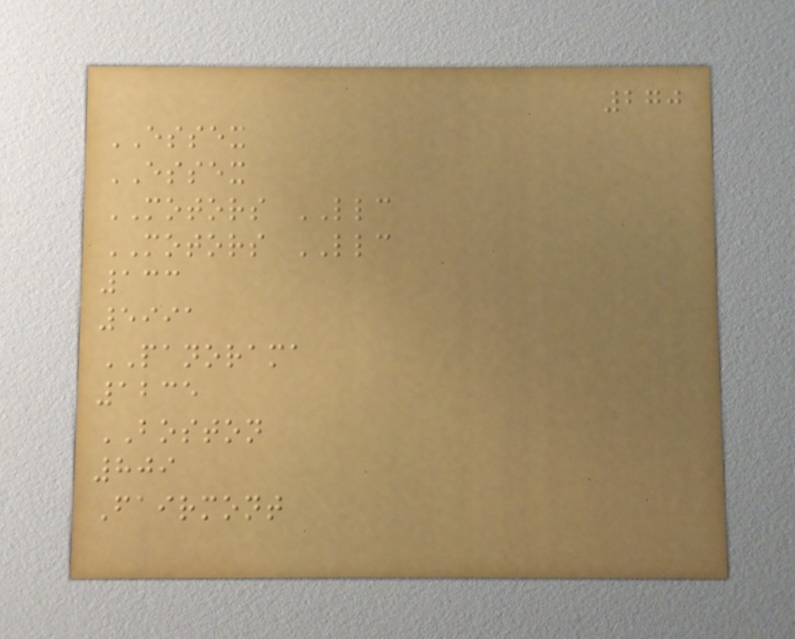270
ESSEX
ESSEX
MOTORS LLC
MOTORS LLC
133
5991
PANORAMA
1235
BOSTON
809
Fairmont
